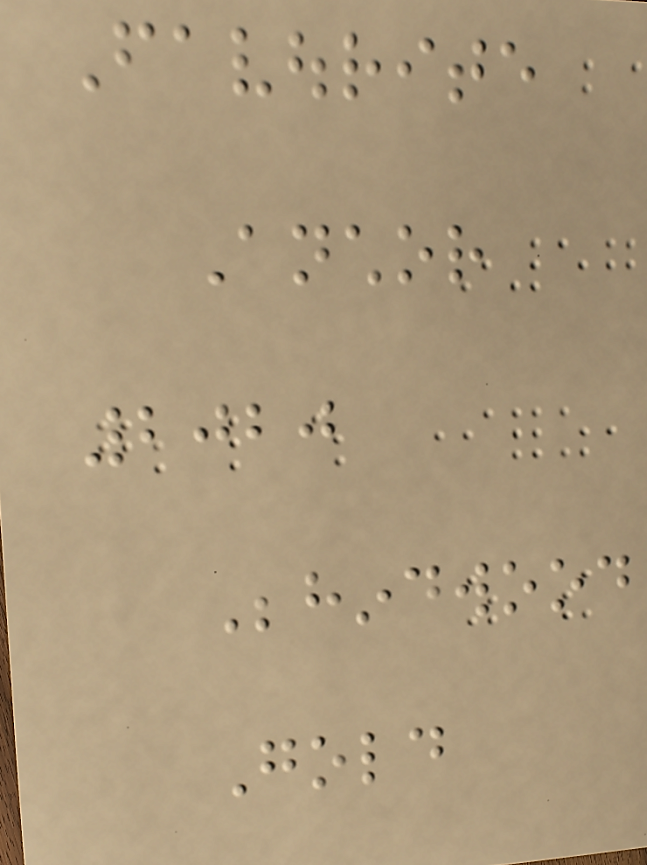Favourite
Anchor
2020
Behindwood
Gold
